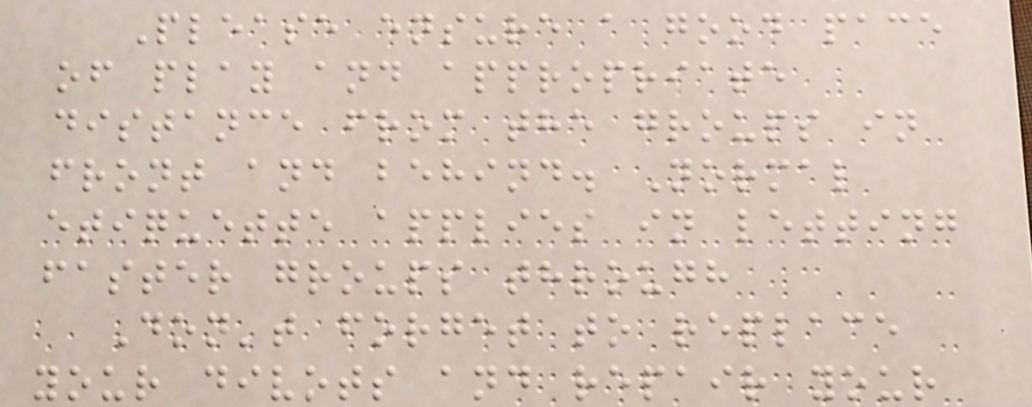Please ensure a good pace
of play and appropriate
distance from the groups in
front and behind. Normal
etiquette applies in letting
faster groups through
Don't forget to replace
your divots and repair your
